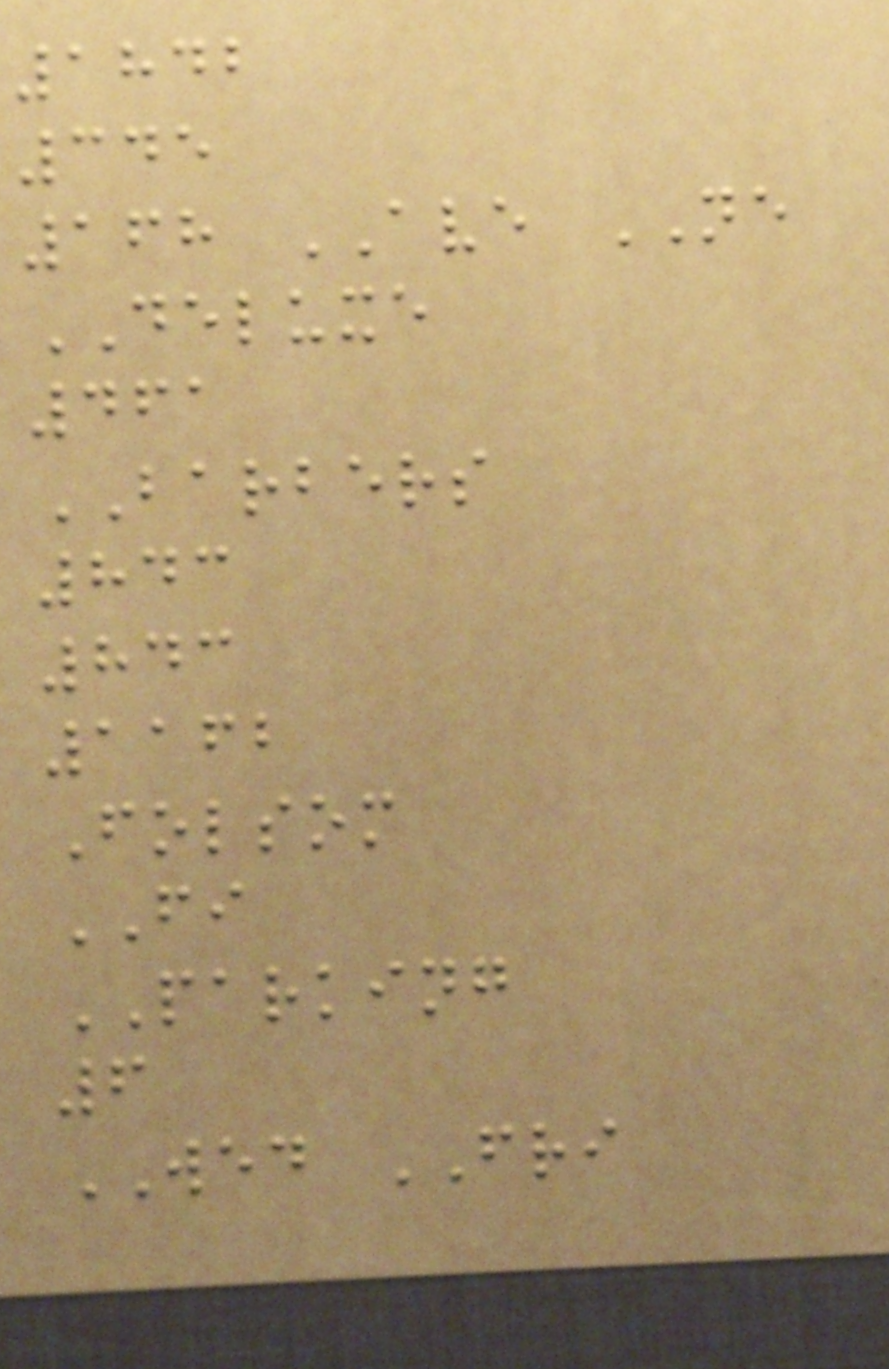1842
345
168 AVE NE
DELUXE
461
BARBERS
843
843
1162
Folsom
FI
PARKING
6
WED FRI
